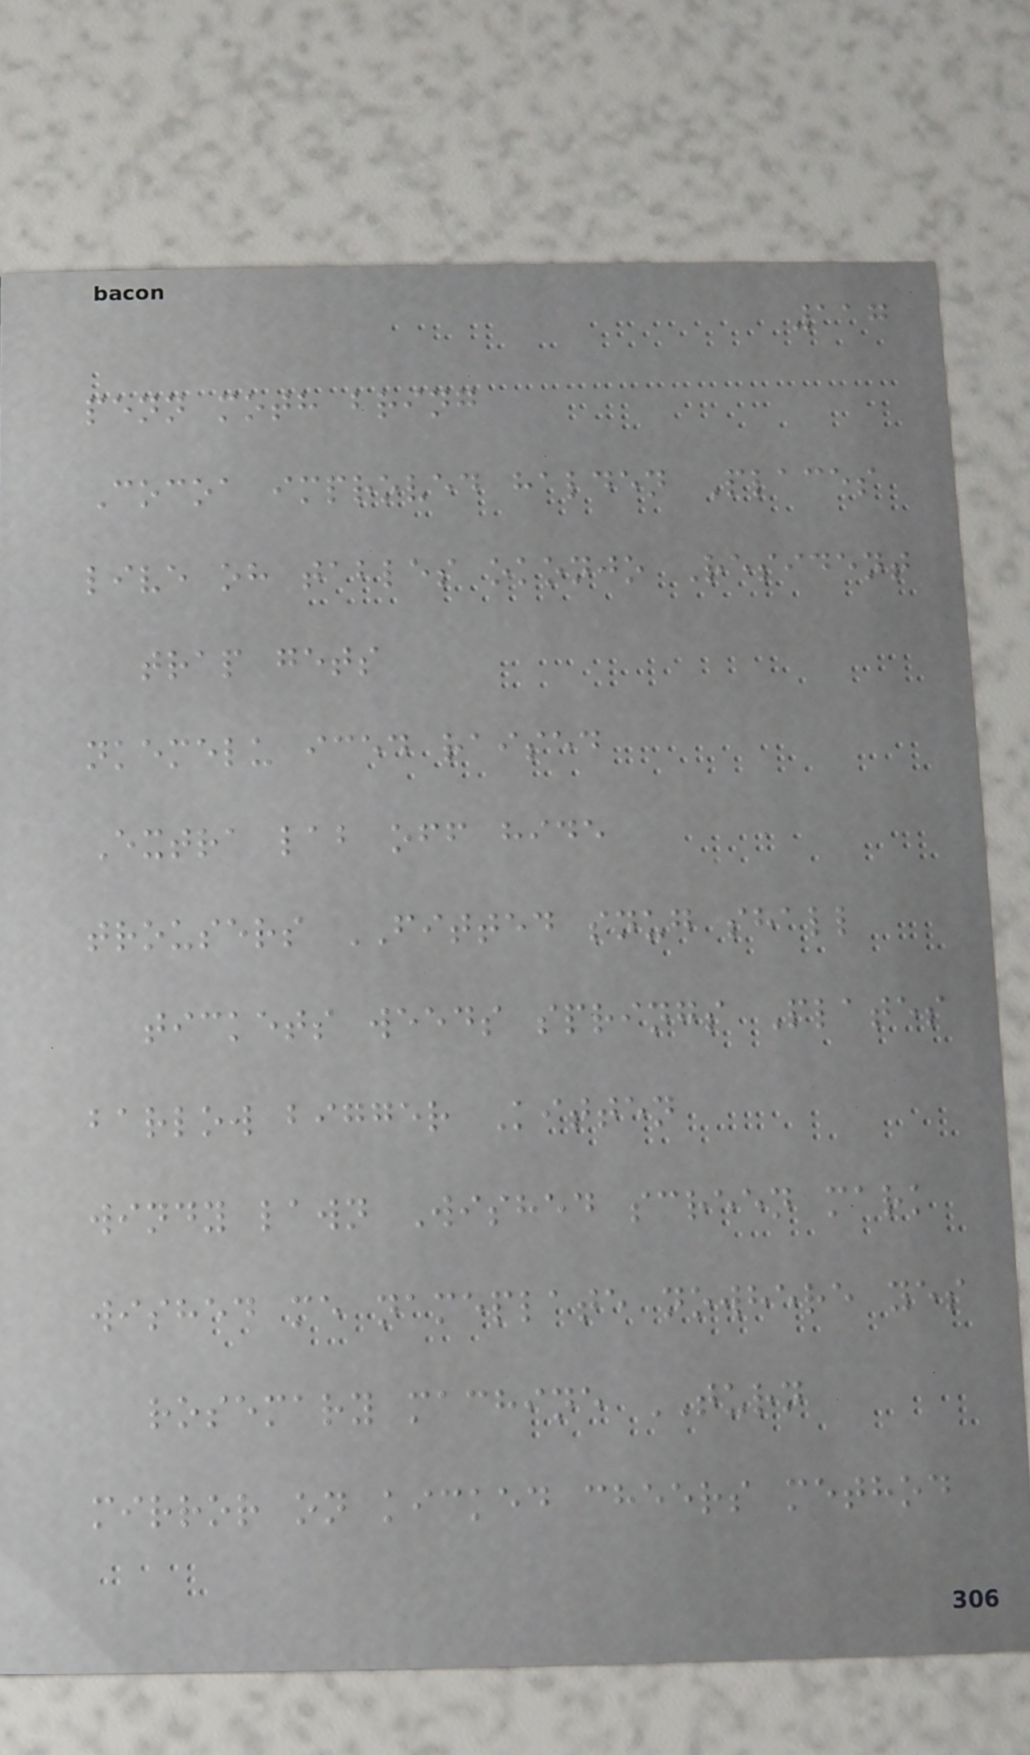117
penn moth bring
Cocoa improved halden Places
live oh tables okonjo Resident
trap gets
nkemelu iced raised
Extra lab off hide
trousers FITTED snug shall
tickets weeds springs Plates
barlow bigger Kitten
windy lawn Wished screen mark
wished me nameplate nowhere yes
rosemary machine TURN
mirror on kicked cheers method
